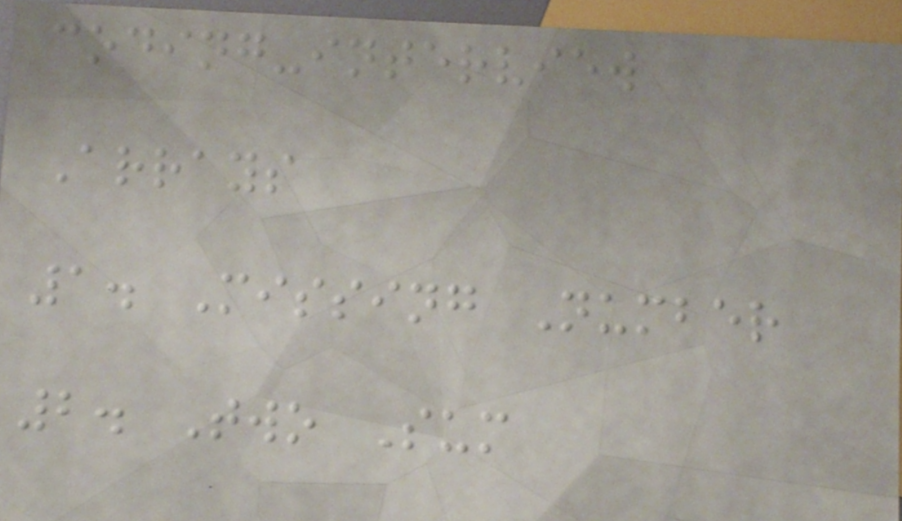coding-interview
Arrays
1. Missing Number
2. Two Sum
